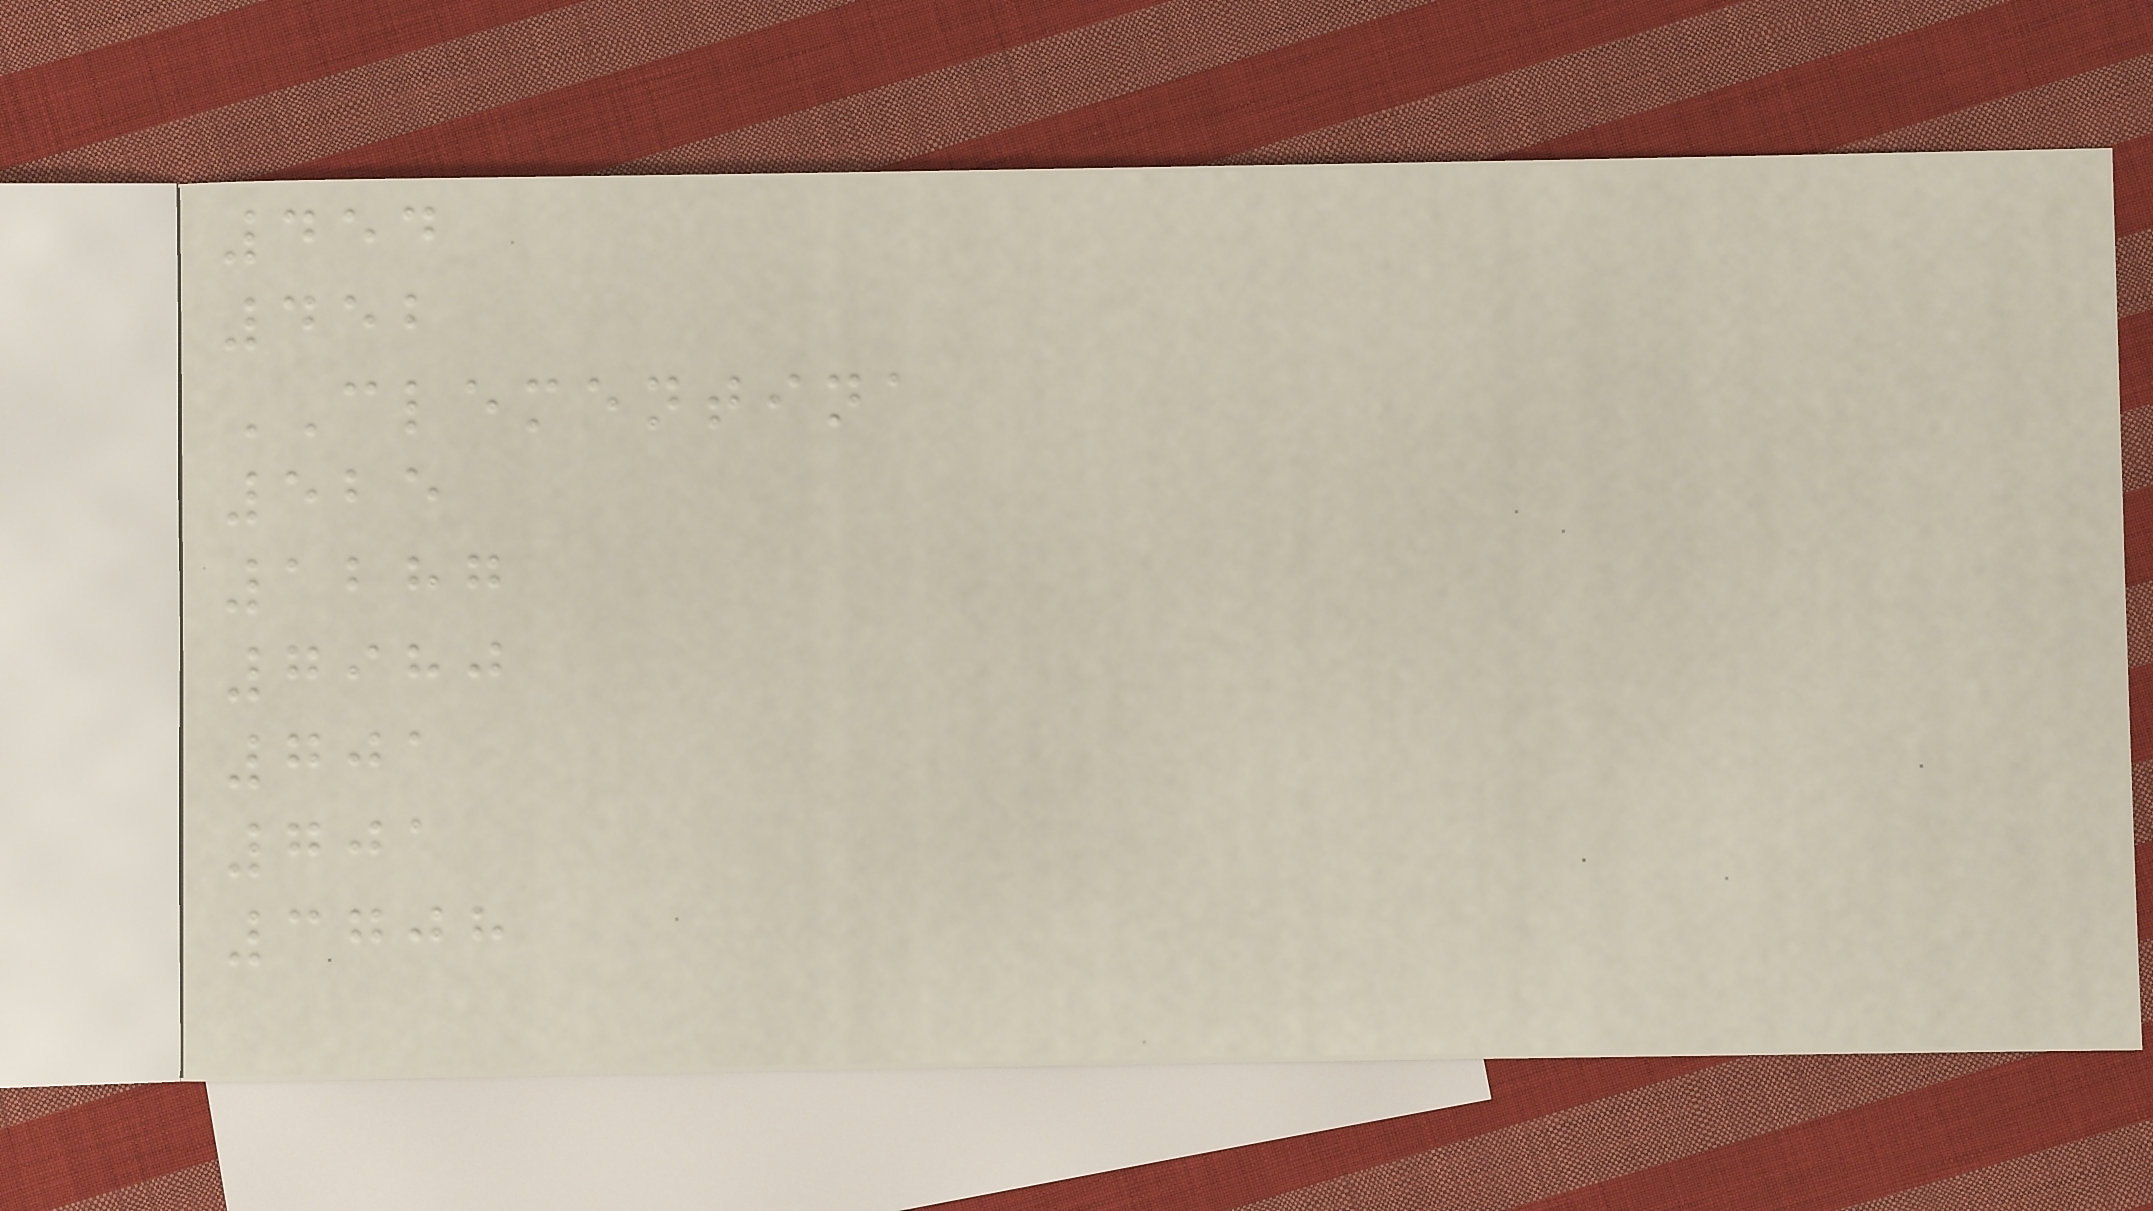454
452
CLEMENTINA
525
1287
7980
701
701
3708
